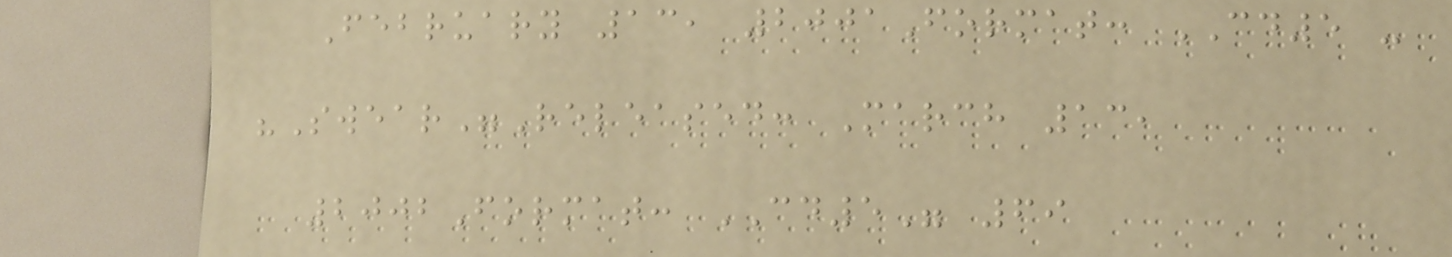February 13, 2001Format: CD5 -
"Swear"Released: March 13,
2002Format: CD5" 69
